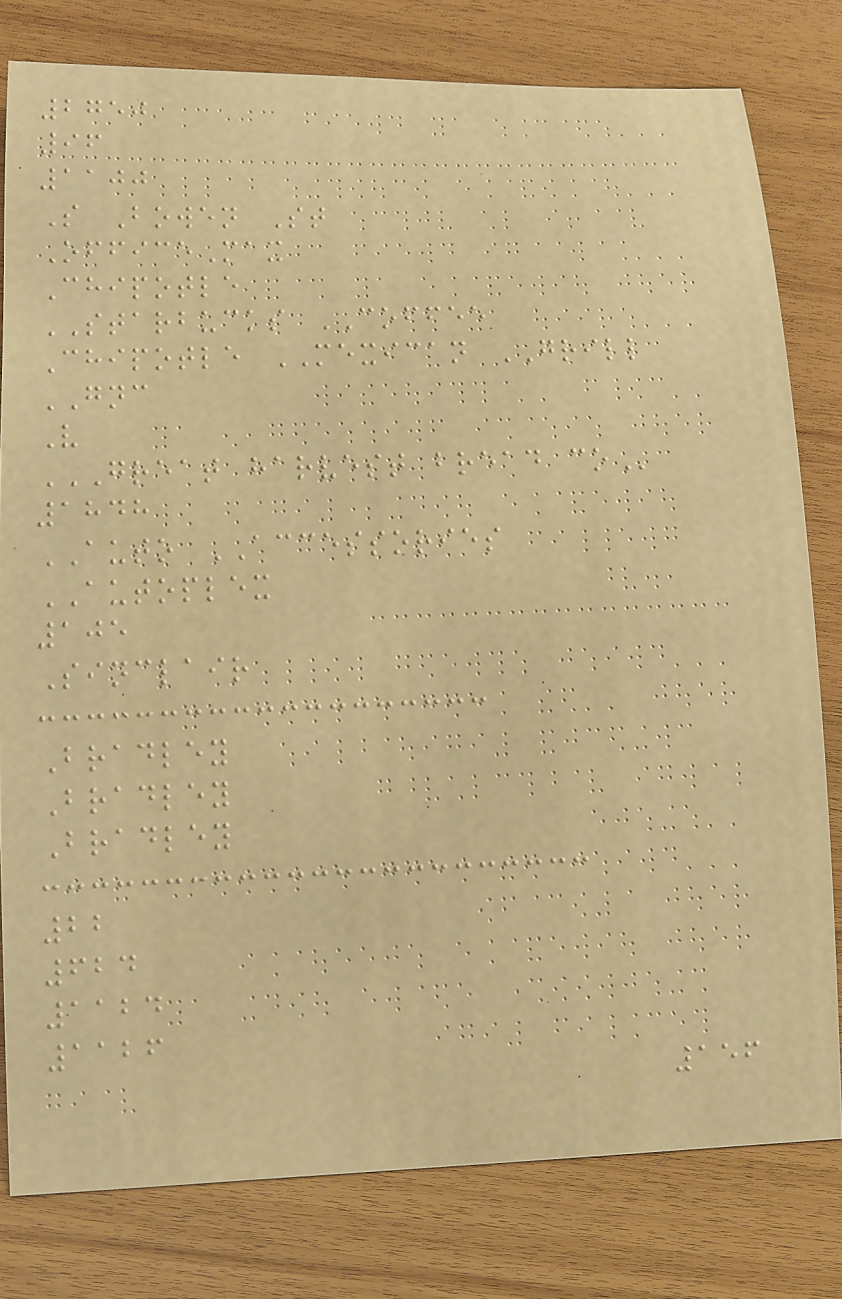2750
96
1100
S Bowen St
OfficeMax
Chipotle
STARBUCKS COFFEE
Chipotle MEXICAN GRILL
GNC
V
GREAT HARVEST BREAD CO
1848
AUTO ACCESSORIES
AUTOPLEX
105
Sinclair
Bradley
Bradley
Bradley
22
624
1124
1126
156
